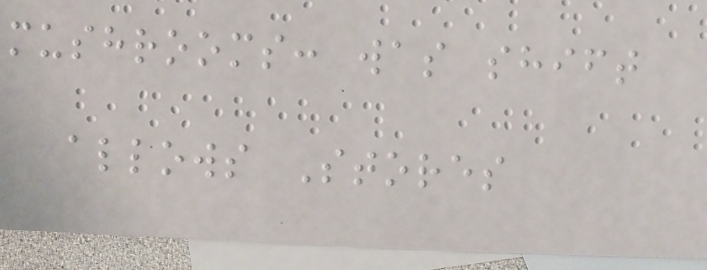mushrooms: was shift
allows Stores
